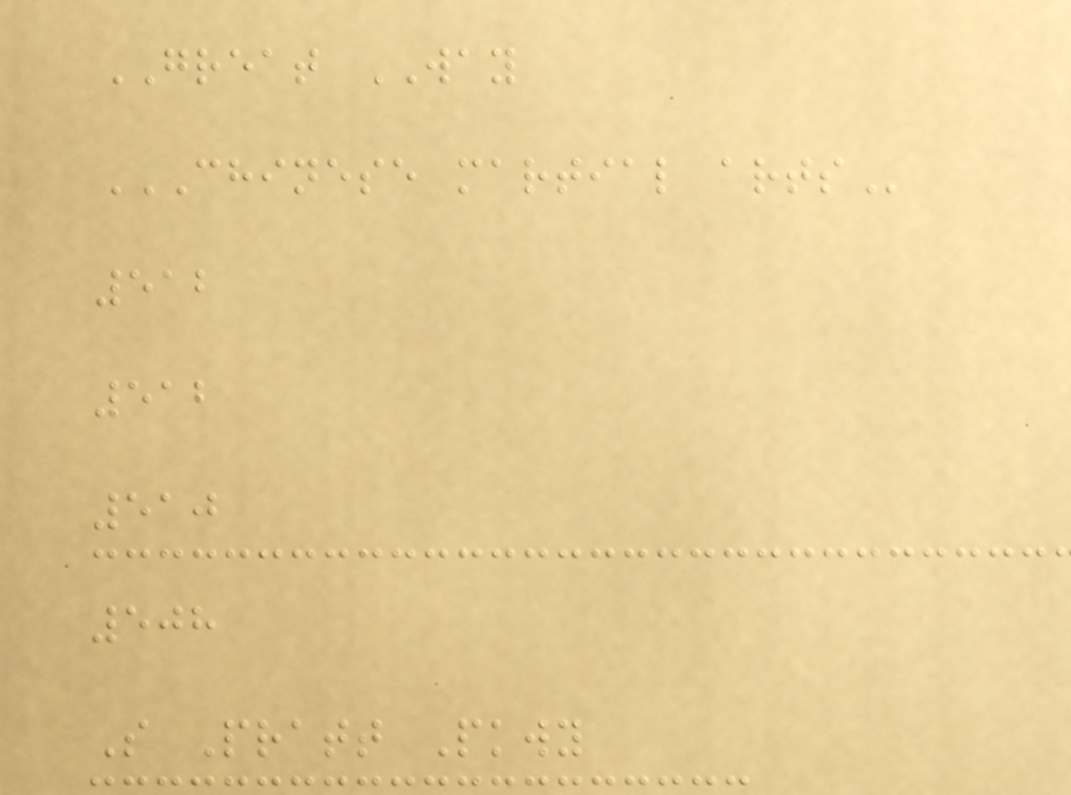GREAT WAY
CHINESE MARTIAL ARTS
512
512
510
508
S Pratt Pkwy
